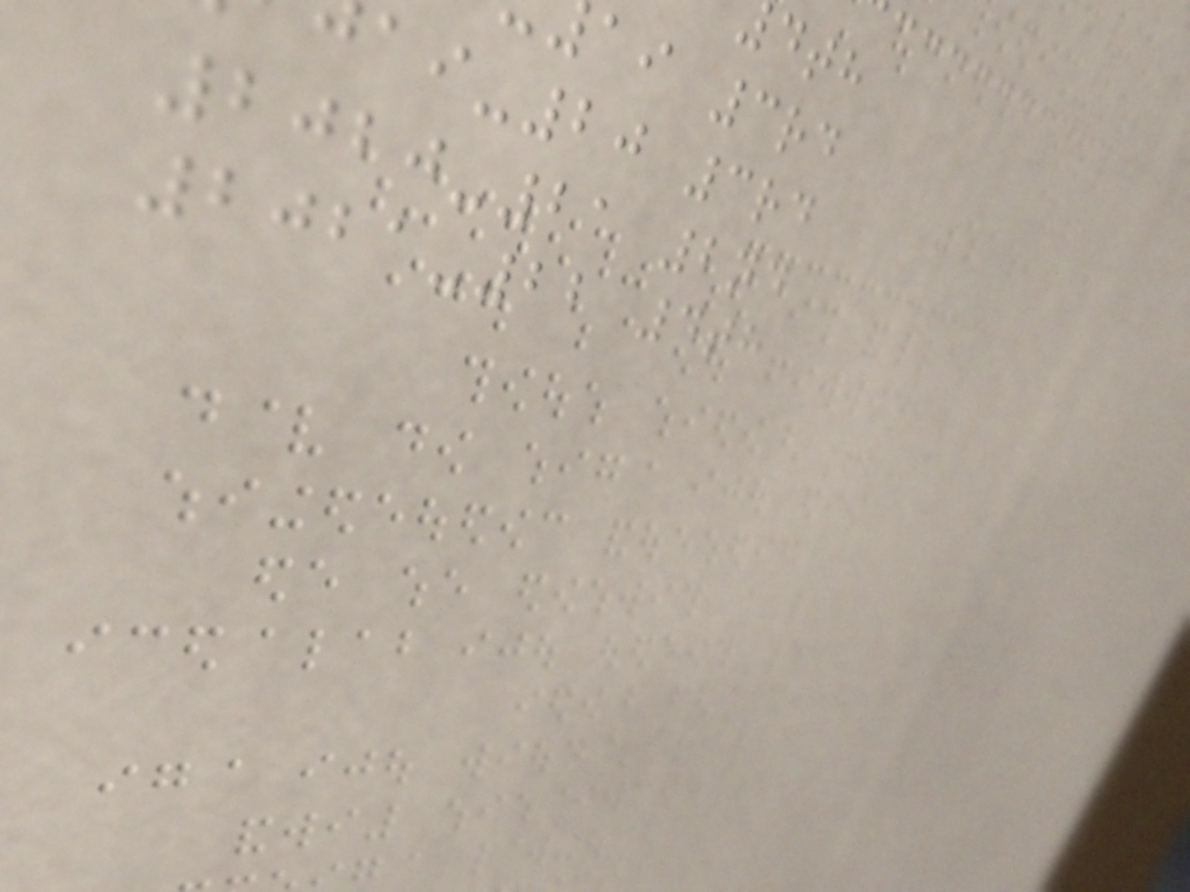ai 3rd
-20 3rd
2020-21 2nd
2021-22 4th
